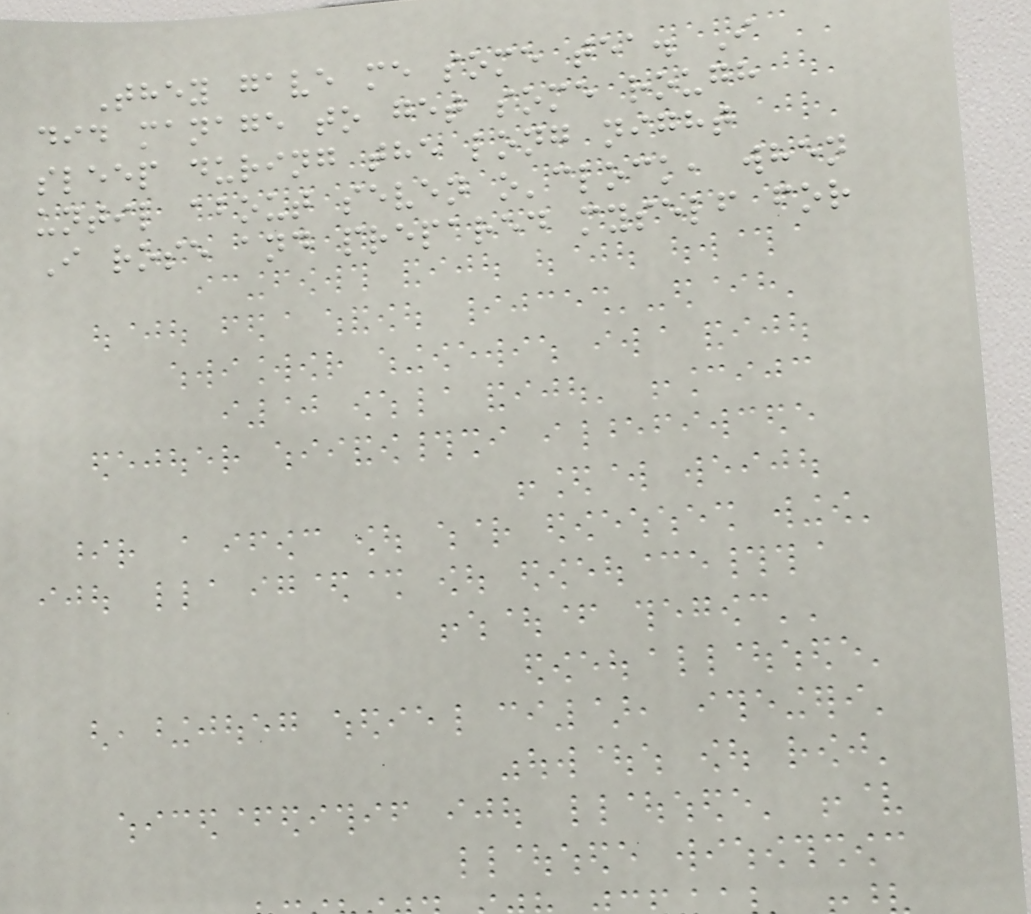They gave me some tea. I
did manage to get some rough
sleep during the long night
until about seven o'clock, when
I rose and prepared myself for
